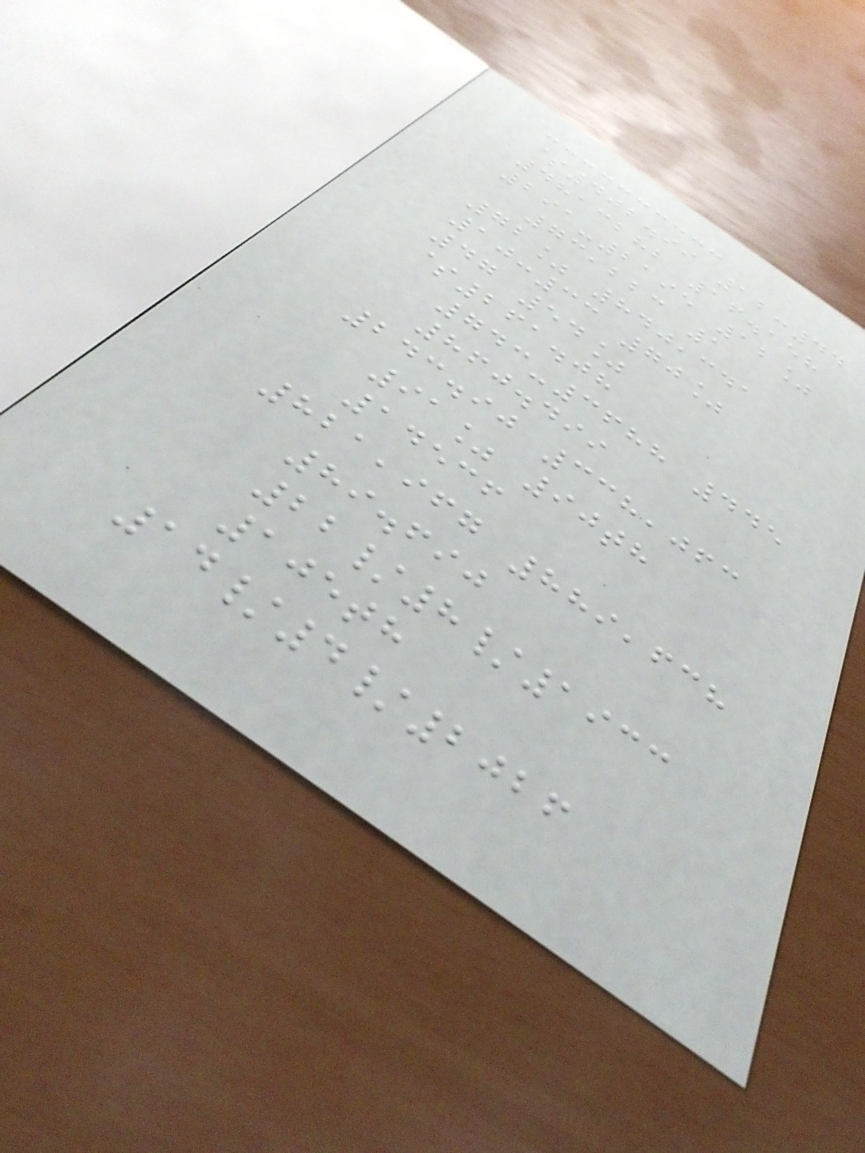$402.99 12:44
4813282 16.158
291-2195 12%
73,223 1
72% 840,341
10:33 70%
47 54%
$261.08
743-3688 445
860.499
243.90 338,063
91% 90th
14536
821,967 889,638
89.690
22/8/1933
105th
14/4/2026
